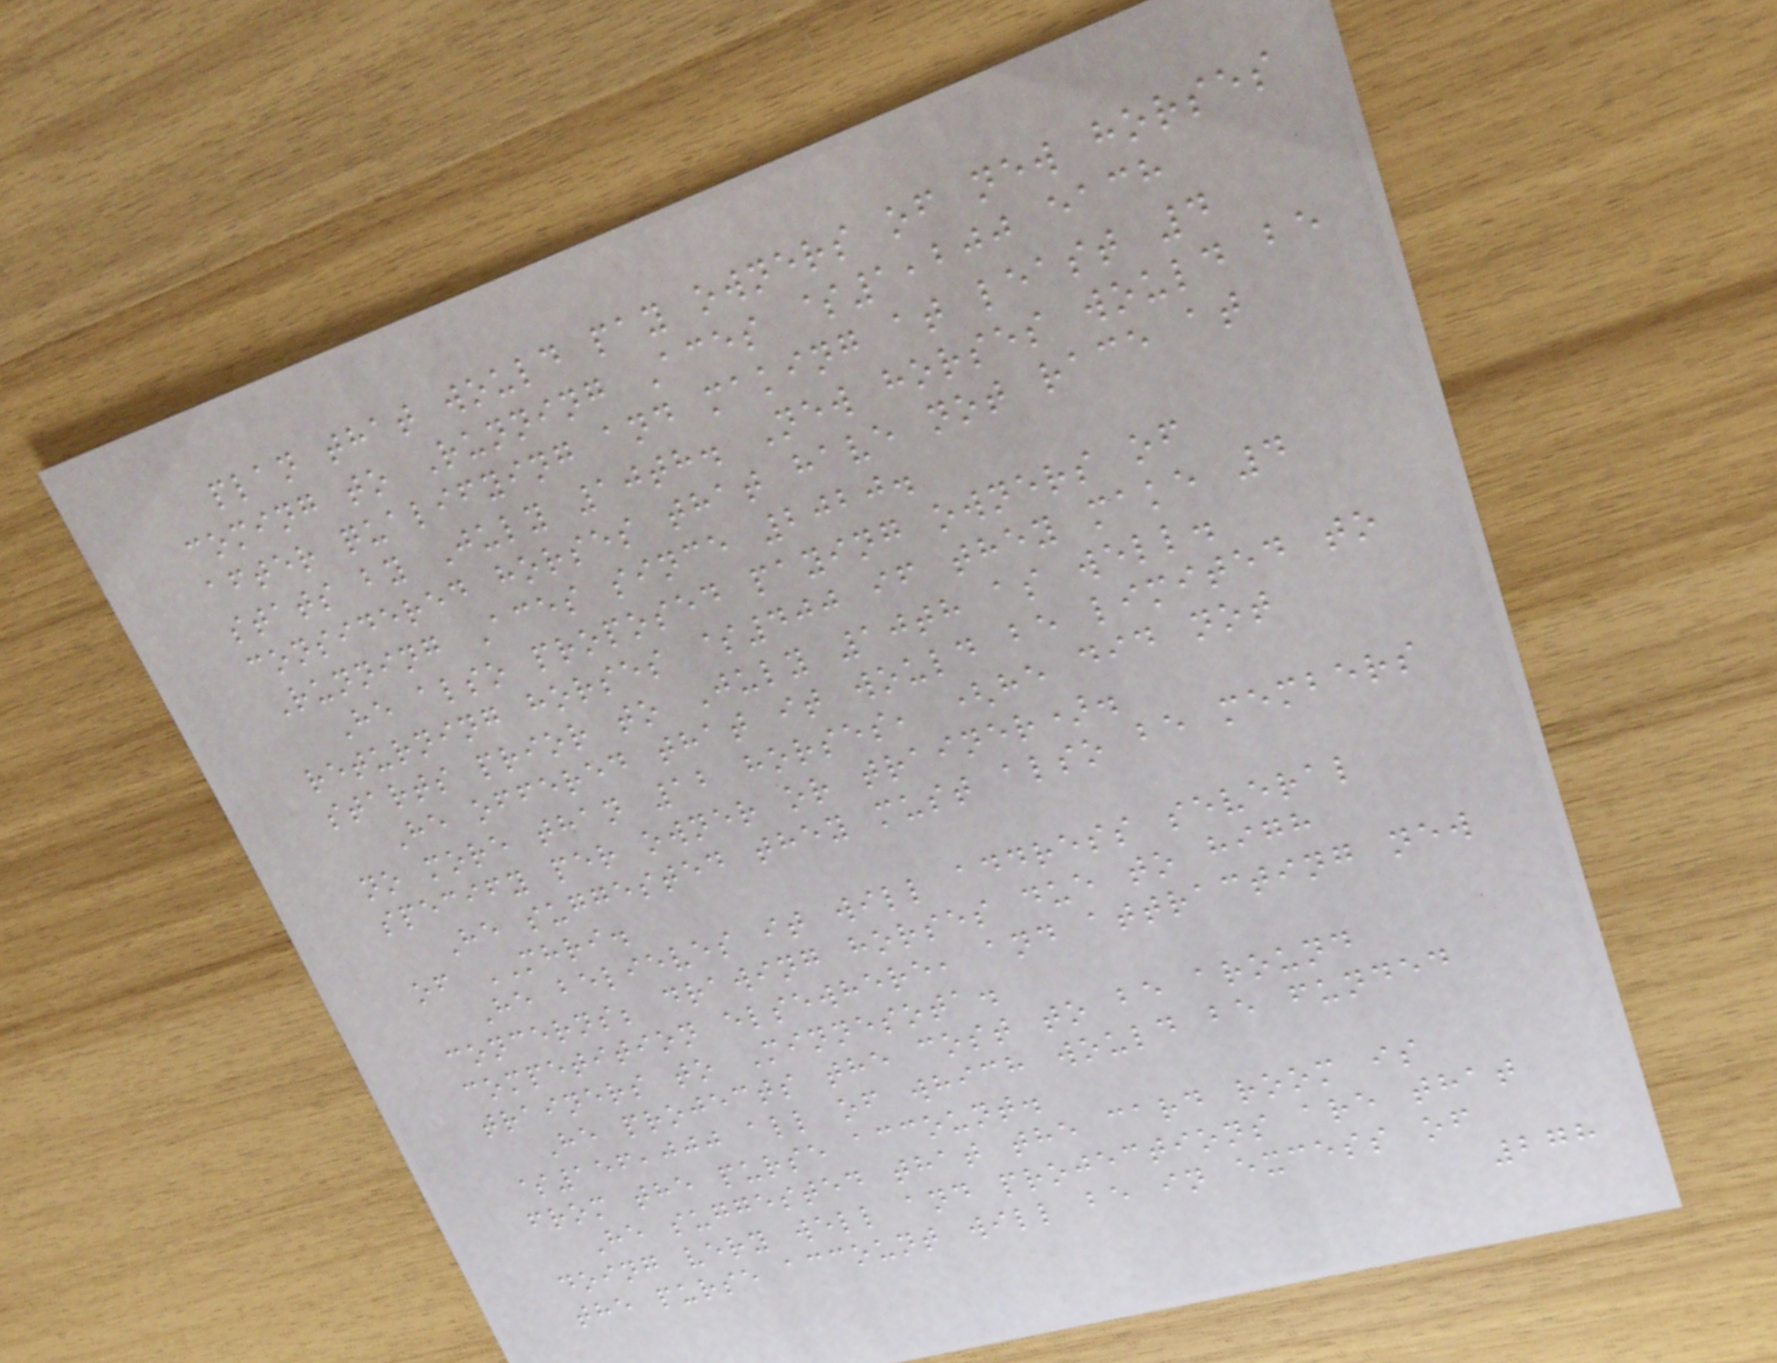plan that would pay owners of new horses
coming to Running Aces $1,200 each
after qualifying and making at least 4
stats by July 10th. New horses would be
considered horses that have not race at
Running Aces since 2020.
He also proposed paying owners of
returning horses $400 if they make 4
starts prior to July 10th as well.
He offered that it would be limited to
no more than 12 horses, (he did not
specify per owner or trainer).
He suggested they must also be members
of MHRI.
He believes it will address several
concerns; drawing horses due to high
competition elsewhere, and attracting new
trainers to Minnesota.
He projects the cost to be around
$156,000 all of which would be funded
from the purse account.
He suggested that the card room is
doing very well and projections are that
the purse account will be in excess of
278
